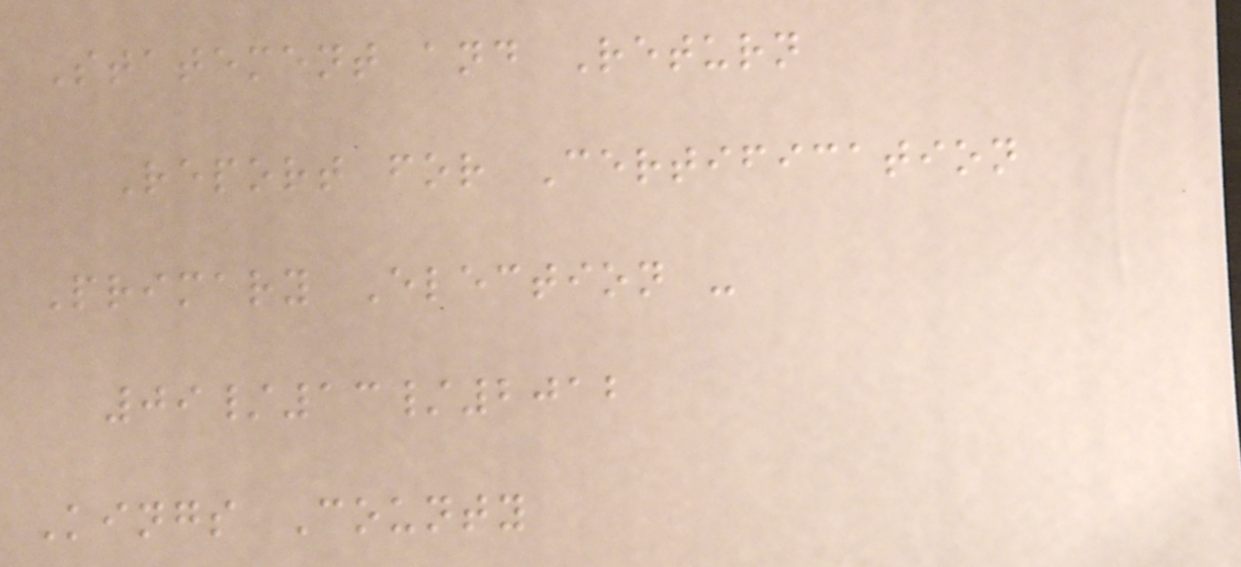Statement and Return
Report for Certification
Primary Election -
09/13/2012
Kings County
